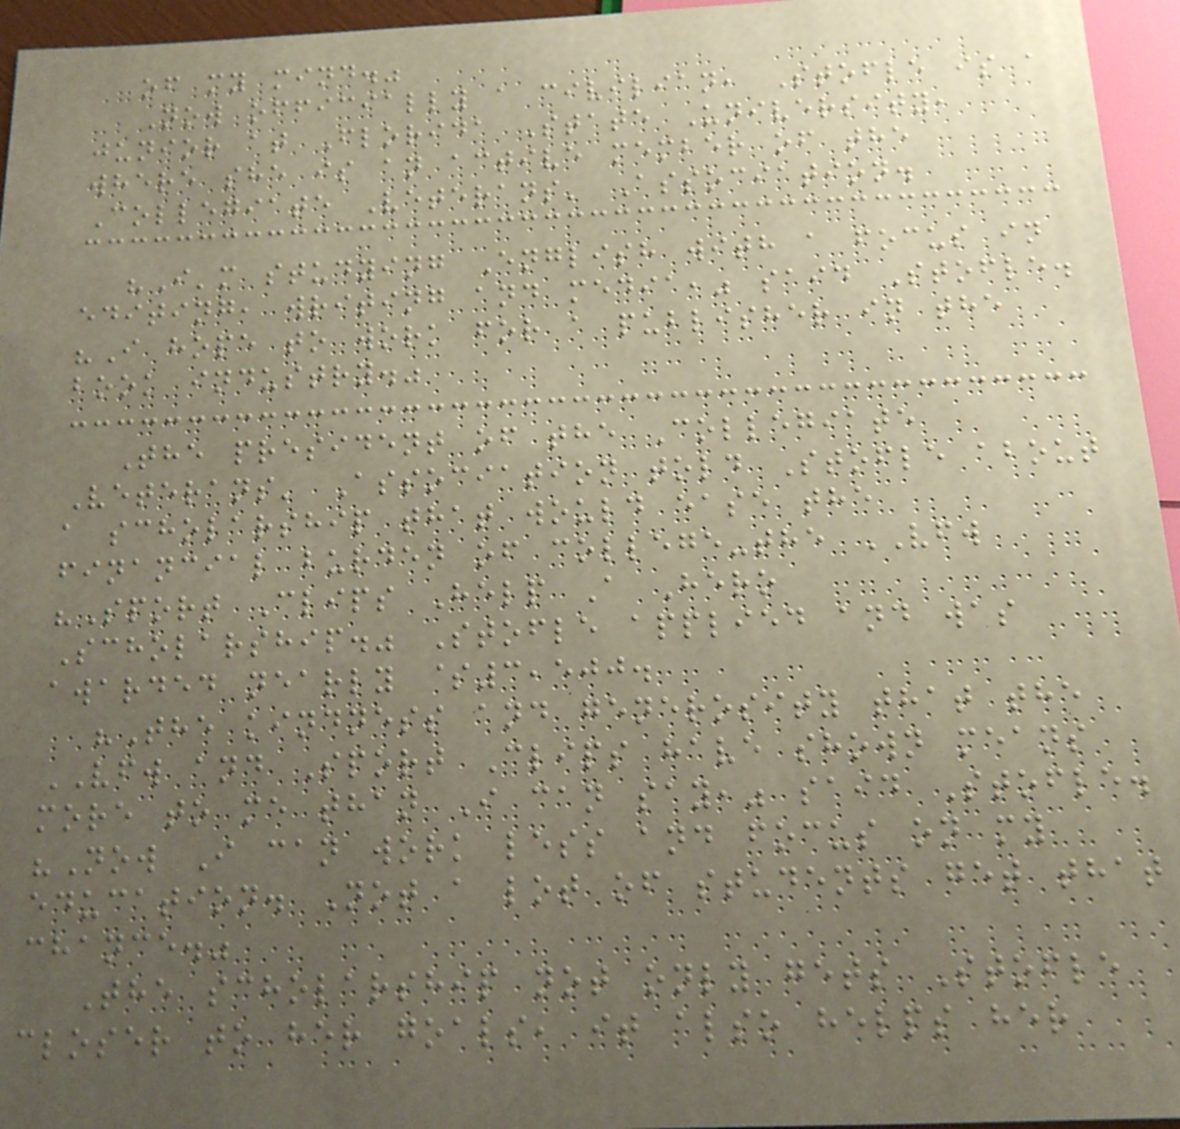of my mind."
Now officially a civilian, Stofle is a
junior at Florida State University,
where she is an active member of the
Collegiate Veterans' Association.
"I'm studying English with a focus in
editing, writing and media," said Stofle.
"I hope to work for a publisher in the
book industry."
The president of the Collegiate
Veterans' Association told Stofle about
a scholarship that would ease the
financial burden of college-the VFW
"Sport Clips Help A Hero
Scholarship." Stofle applied and was
awarded nearly $3,500.
"The kindness and generosity that the
VFW and Sport Clips have shown means
more to me than I can say," said Stofle.
"Now I can work less and focus on my
education. Not a lot of students get that
chance."
The scholarship not only gets Stofle
closer to her goals, it also helps her
